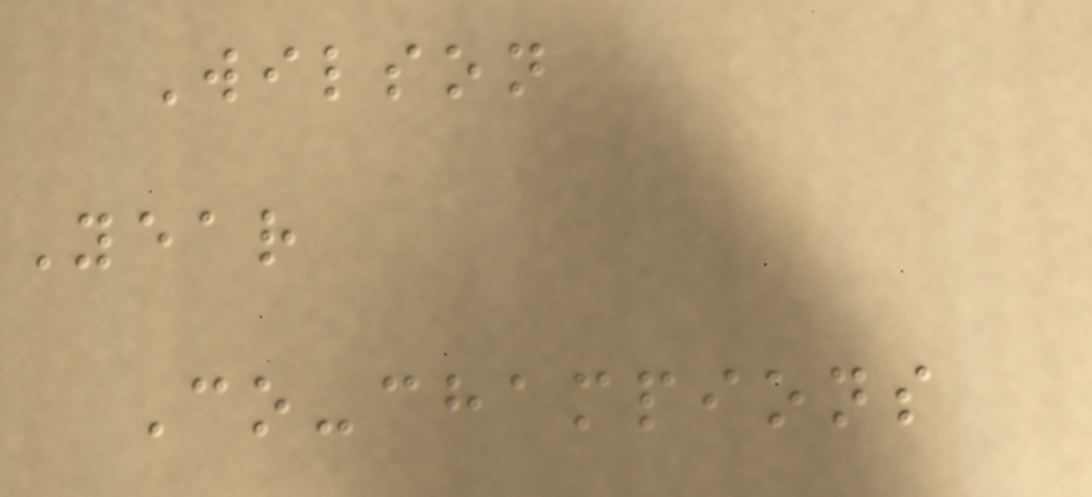Wilson
Year
Co-champions
